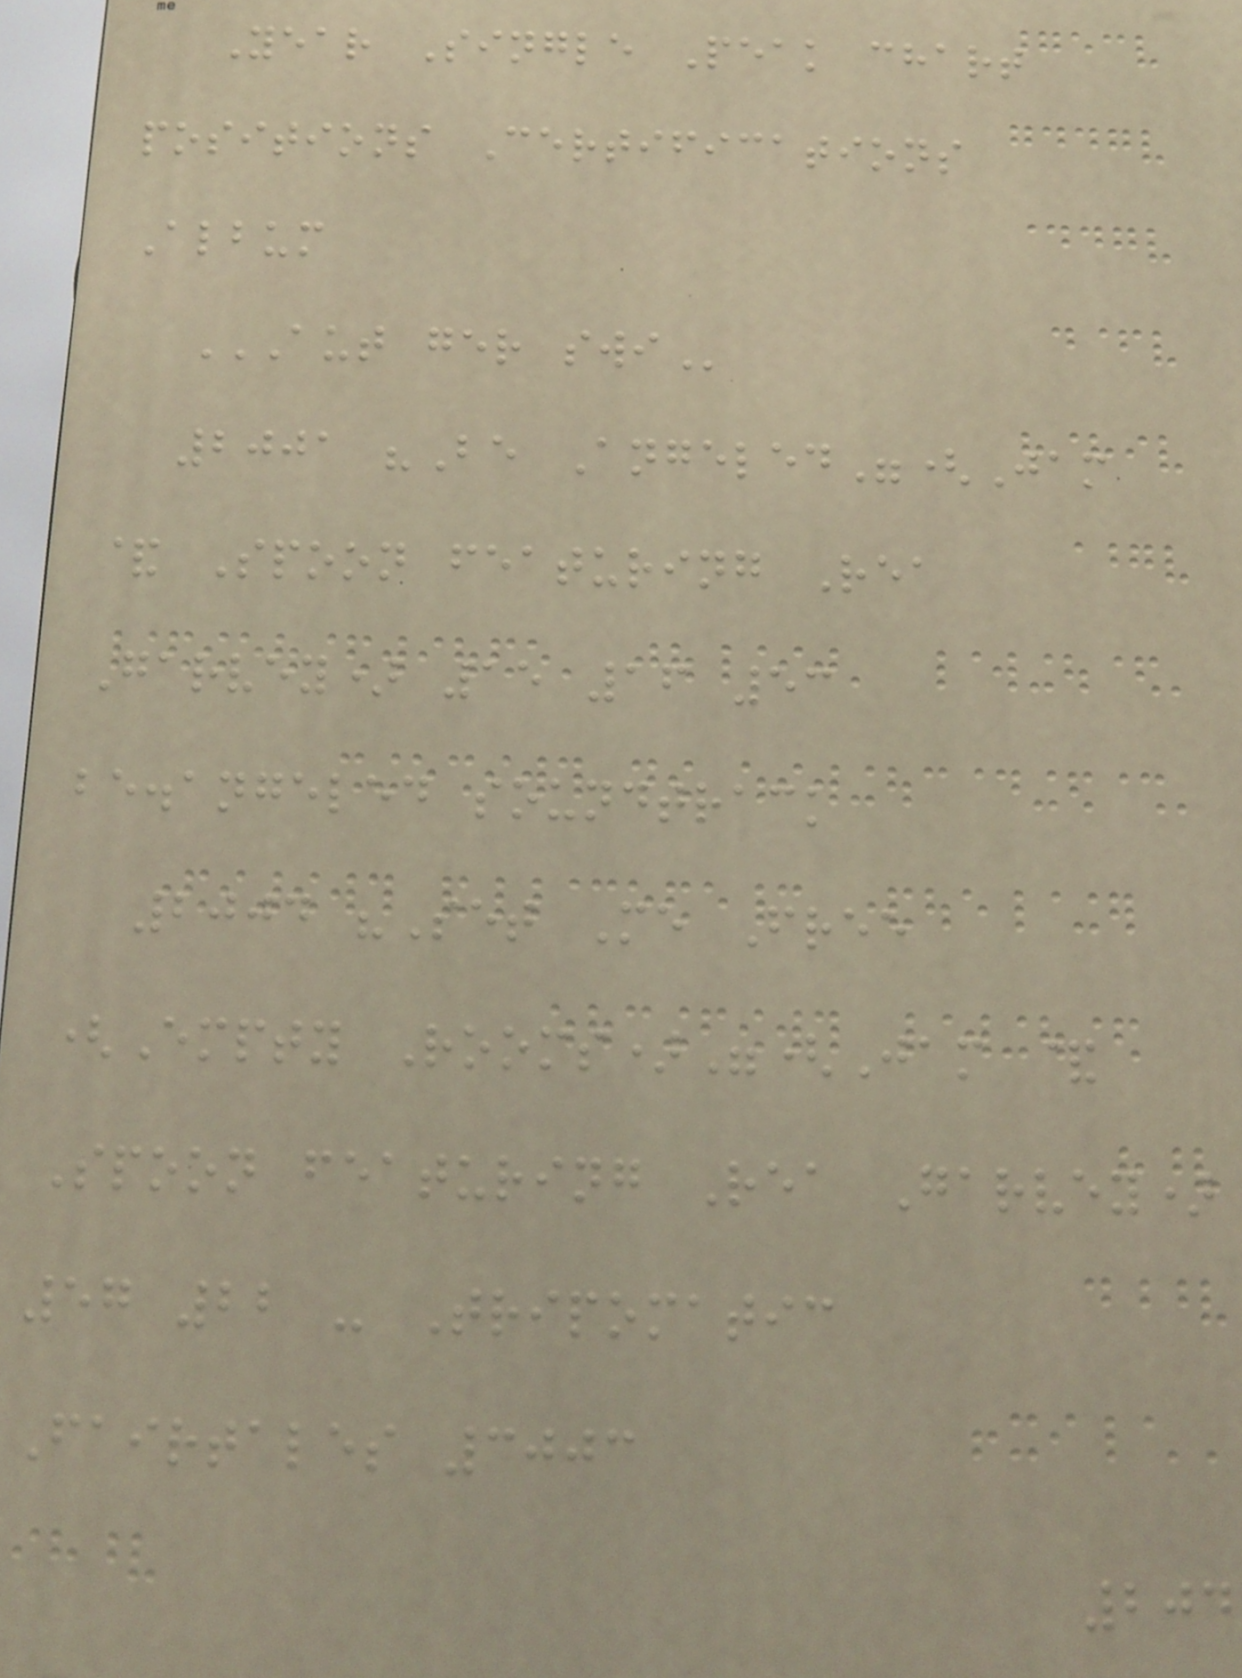Year Single Peak chart
positions Certifications
Album
AUT GER SWI
2001 "Be Angeled"(Jam
& Spoon featuring Rea
Garvey) 15 16 53
be.angeled soundtrack
2004 "Set Me Free
(Empty Rooms)"(Jam &
Spoon featuring Rea Garvey)
57 22 - Tripomatic
Fairtales 3003
204
